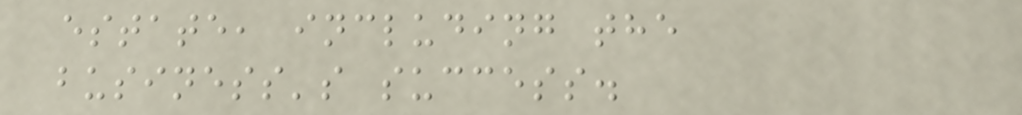estate, including the
business's success.
